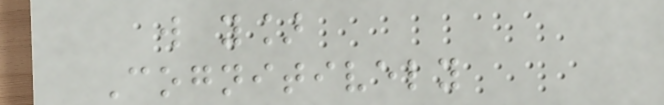w y]
Cognitively
